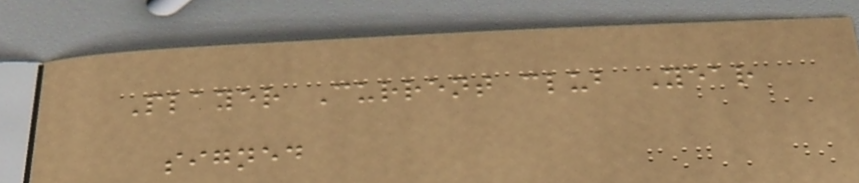Player Current club Year
signed
